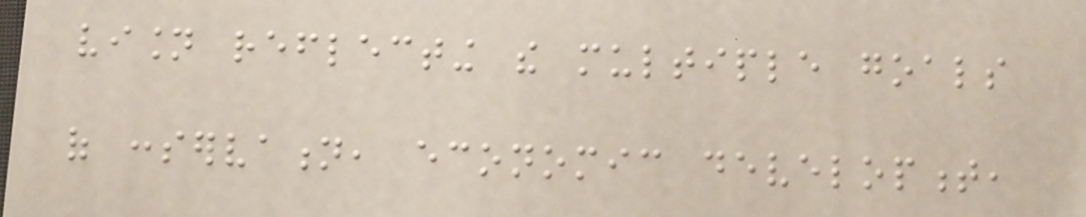vision reflecting the multiple goals
of conservation, economic development,
